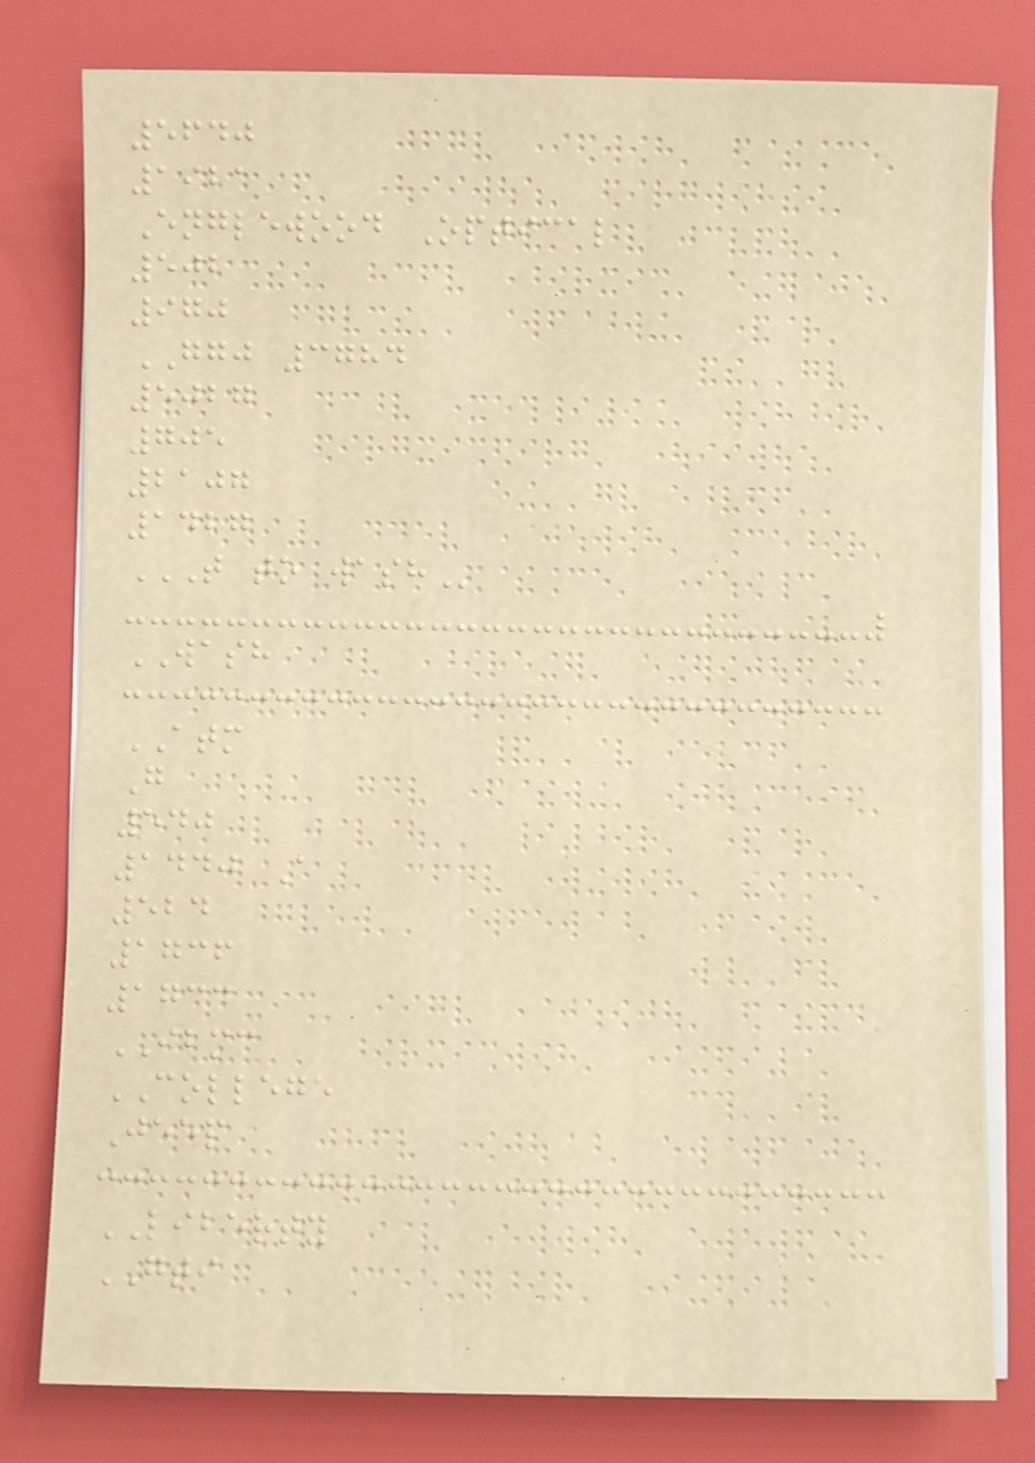5640
1921
Englewood Optical
502
970
GGJ 3784
5027
705
2107
1427
T TO WASH
WASH
ATM
G
540
1440 A
524
1736
1734
IBMC
COLLEGE
Jeep
LIBERTY
GTI
